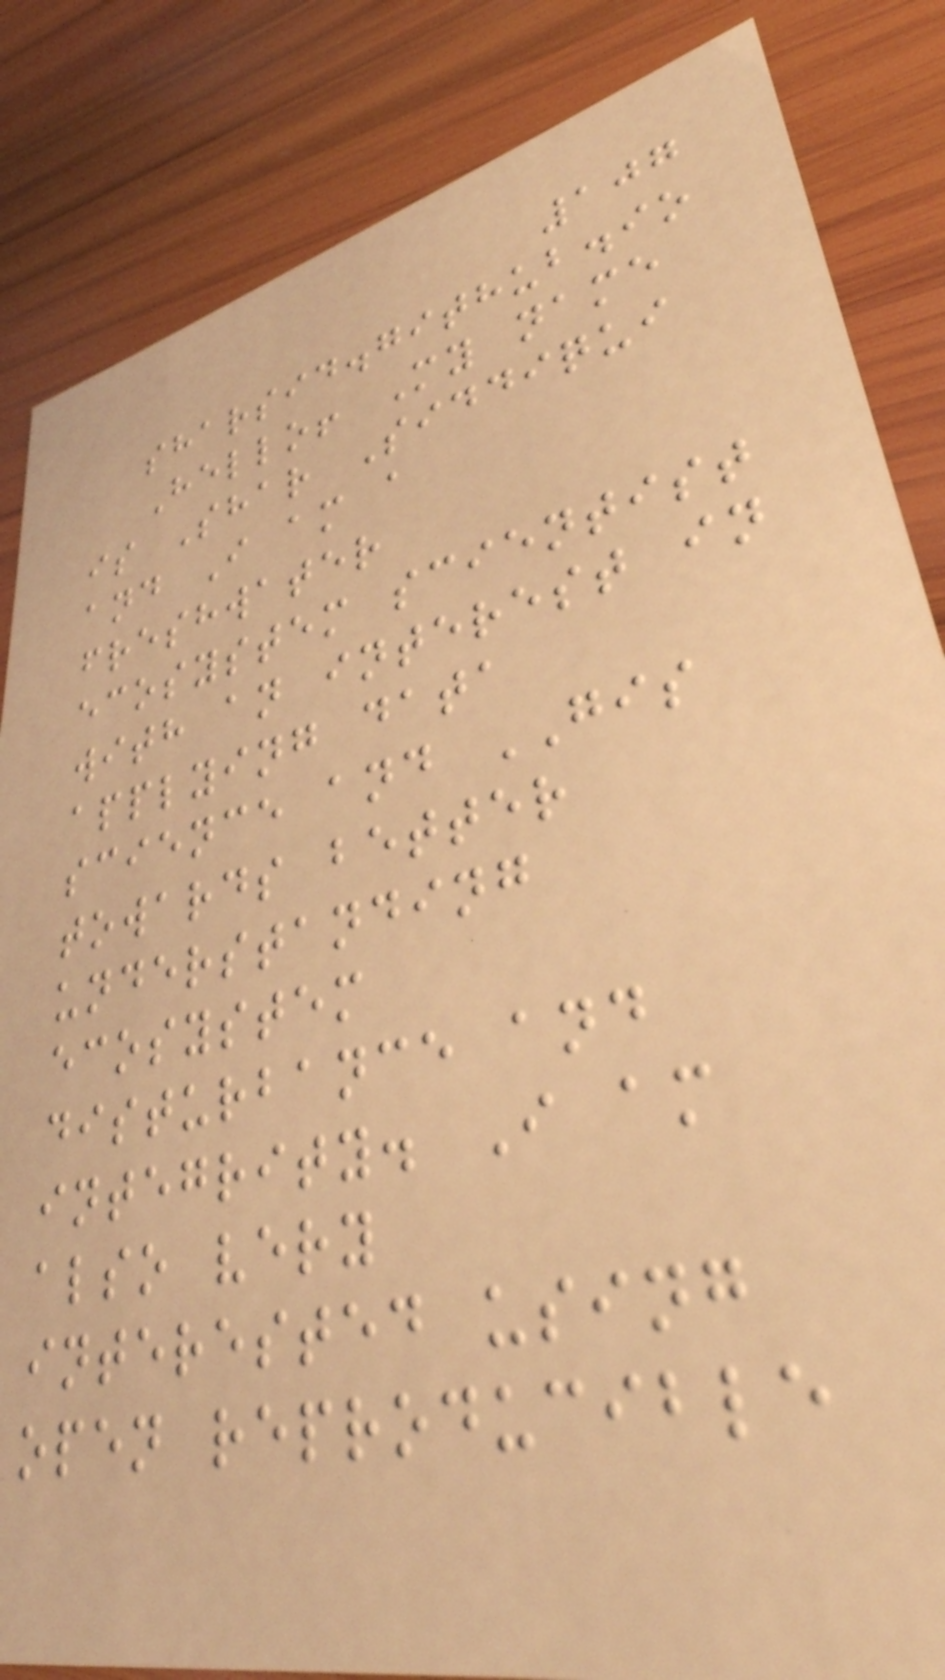107
sharsid.github.io
Hello! My name
is Shar Siddiqui
and I am a
freshwater
ecosystem scientist
with an interest in
applying data
science and GIS
towards better
understanding
ecosystem
disturbance and
integrity. I am
also very
interested using
open reproducible
